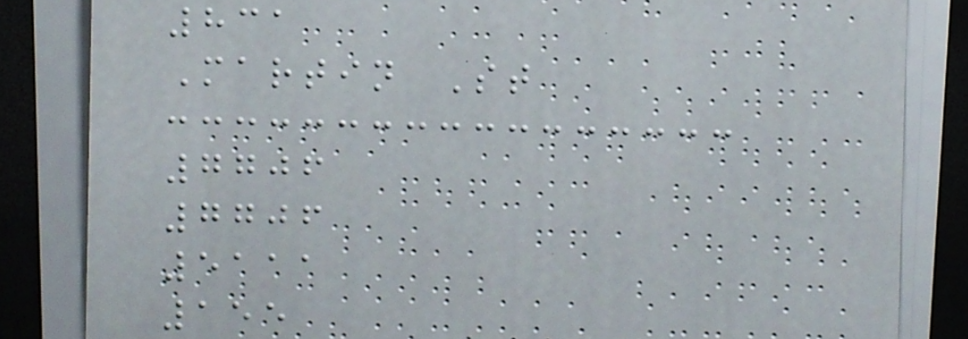831
Martin St
7706
7706
5111
155
